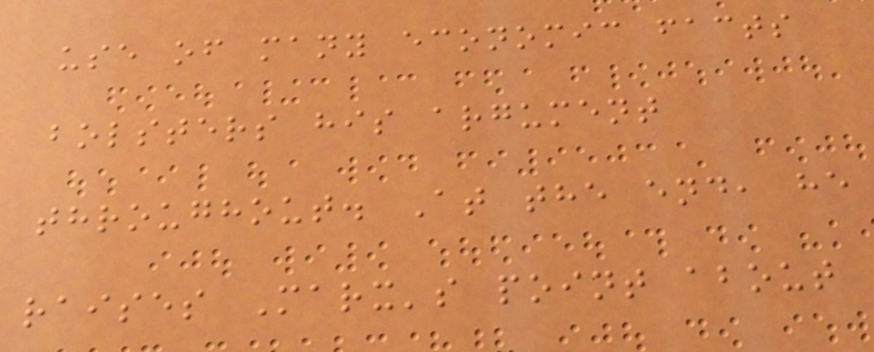use of many economic facts
bolsters his argument
throughout. At the end, he
raises Marx's point about
